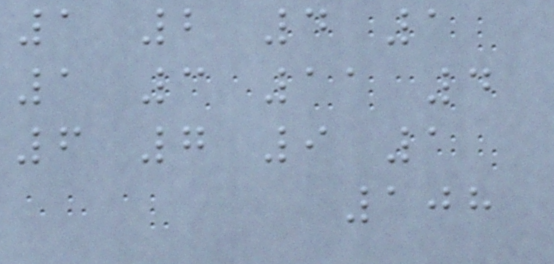1 2 4 1
1 3 11 4
6 7 9 1
108
